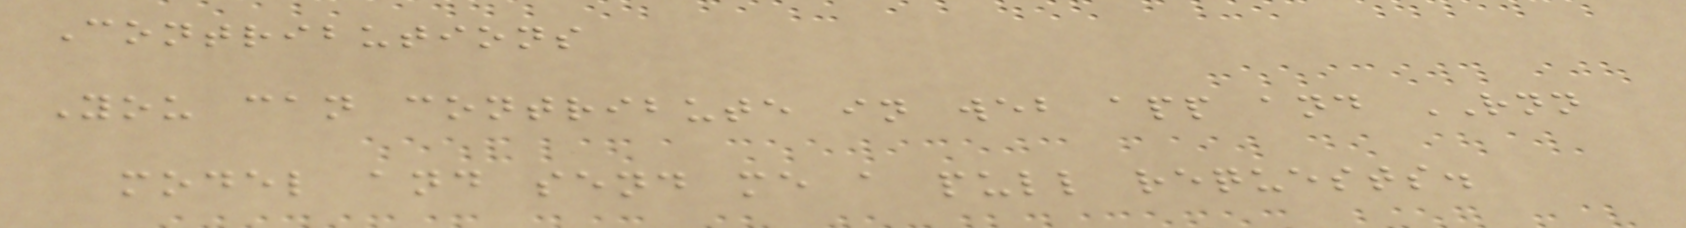Contributions
You can contribute in web app and RNN
model and send me a pull requests.
